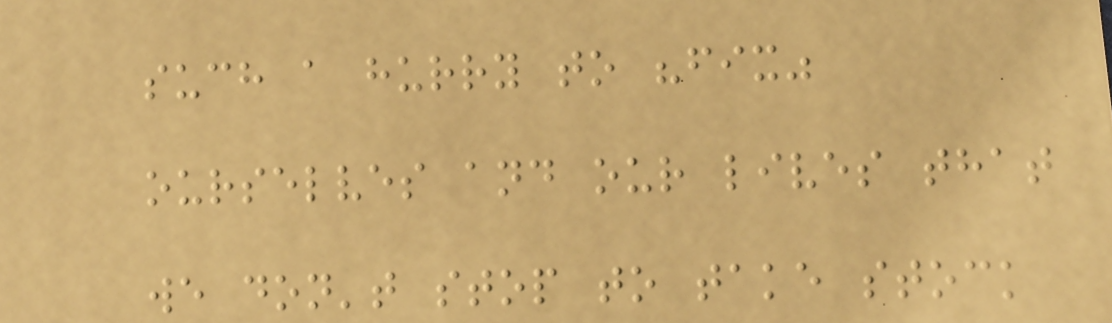such a hurry to "fix"
ourselves and our lives that
we don't stop to take stock
